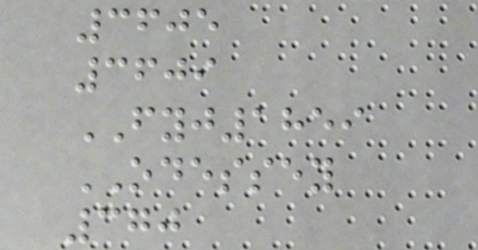3605
3609
FYJ1859
ODESSEY
370
